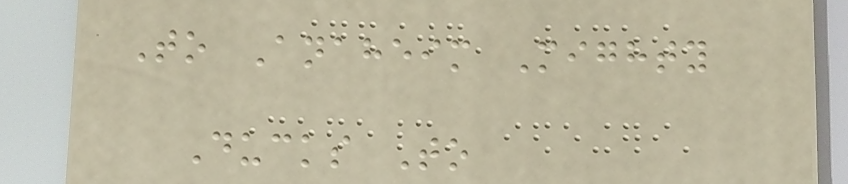To Anaheim Mighty
Ducks To
